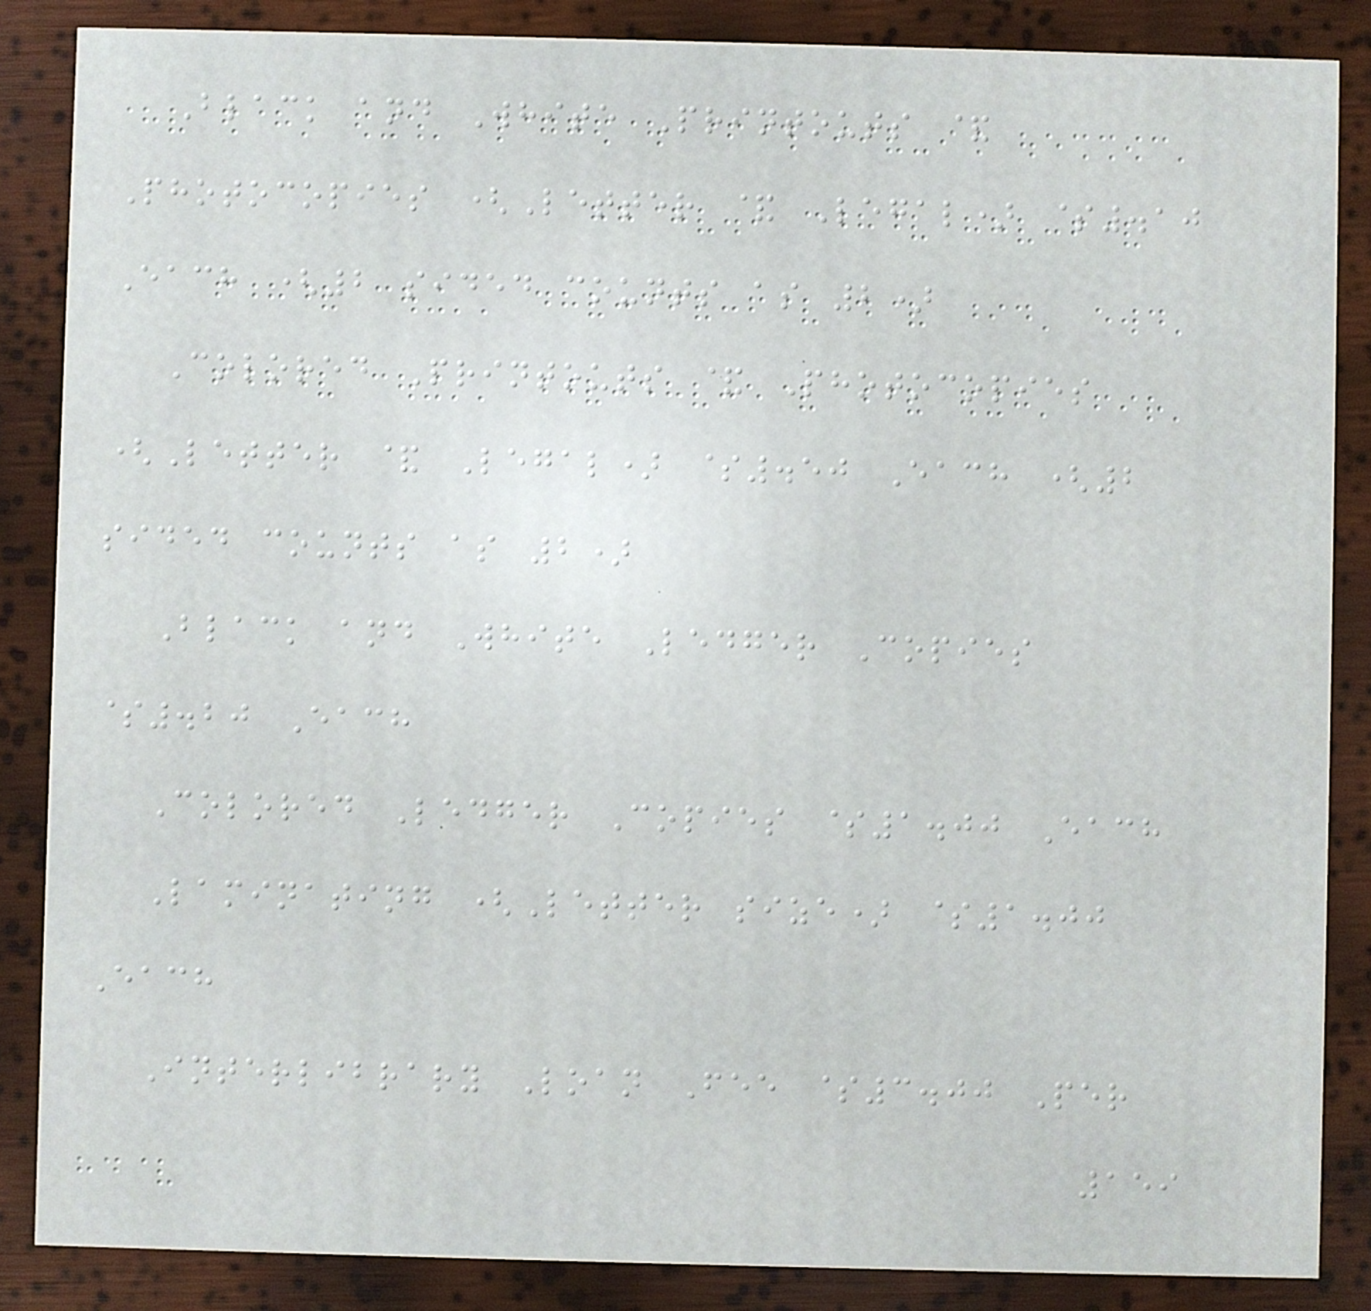Black and White Printouts &
Photocopies (Letter & Legal) $.10
Each (2 sided counts as 2)
Colored Printouts & Photocopies
(Letter & Legal) $.50 Each (2
sided counts as 2)
Black and White Ledger Copies
$.20 Each
Colored Ledger Copies $1.00 Each
Laminating (Letter size) $1.00
Each
Interlibrary Loan Fee $3.00 Per
159
